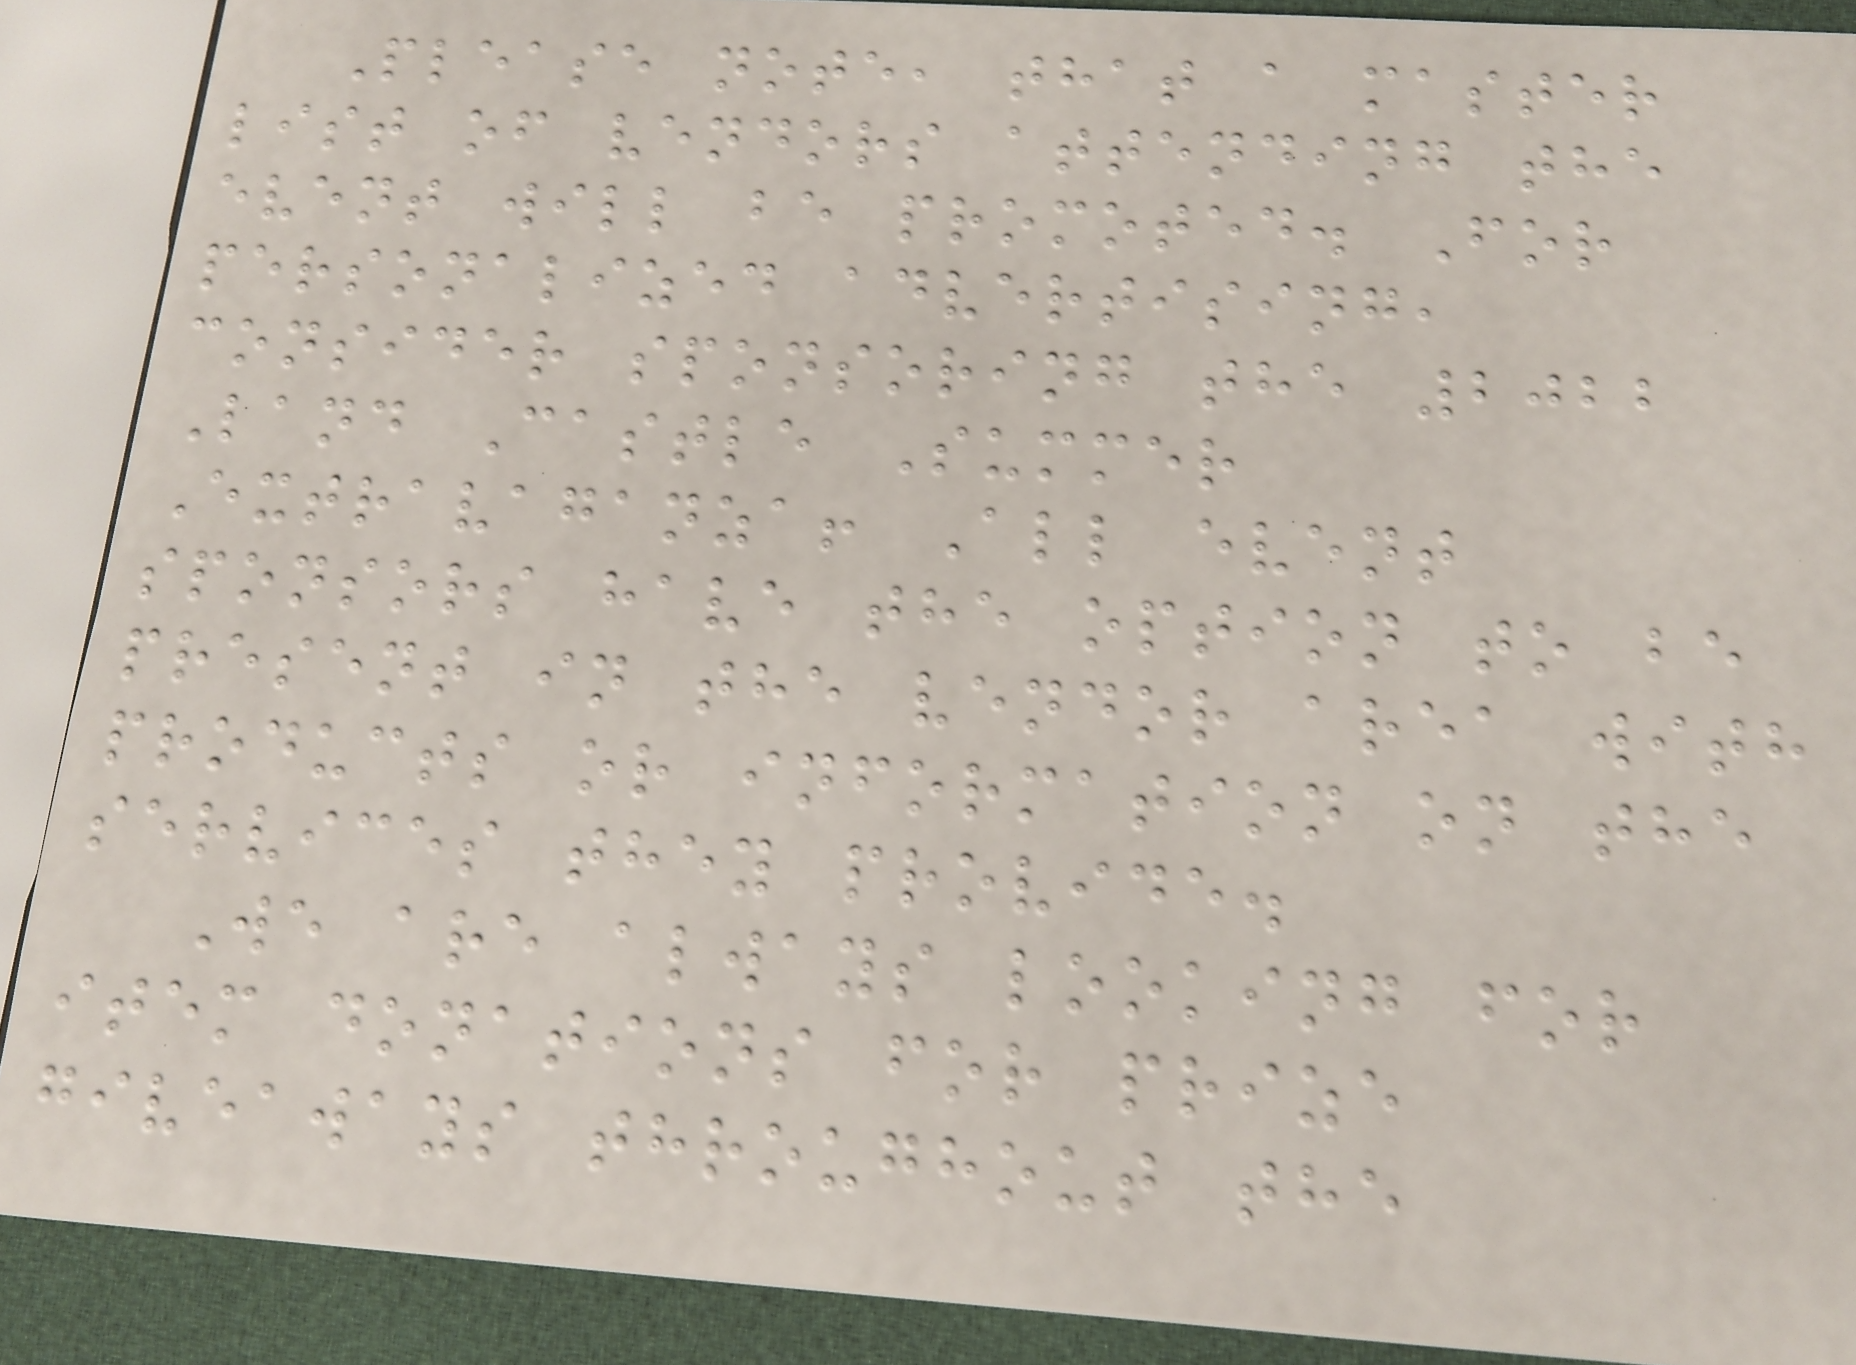Please note, that a master
list of vendors attending the
event will be promoted. For
personalized advertising,
consider sponsoring the 2022
Land Castle Summer
Extravaganza! All event
sponsors have the option to be
present in the vendor area with
products or information on the
services they provide.
We are always looking for
item donations for prize
giveaways throughout the
